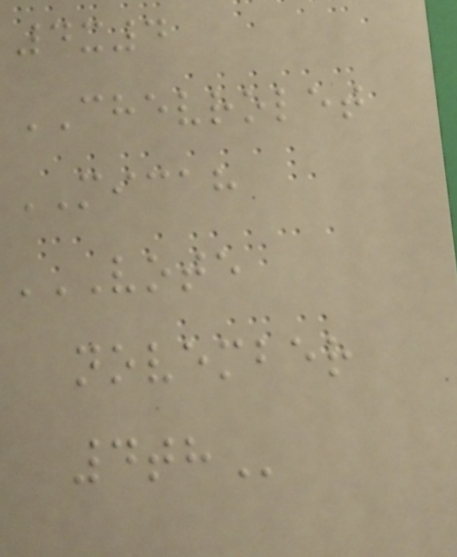4x4
CHEVROLET
MICAH
VOTE
NOVEMBER
4TH
